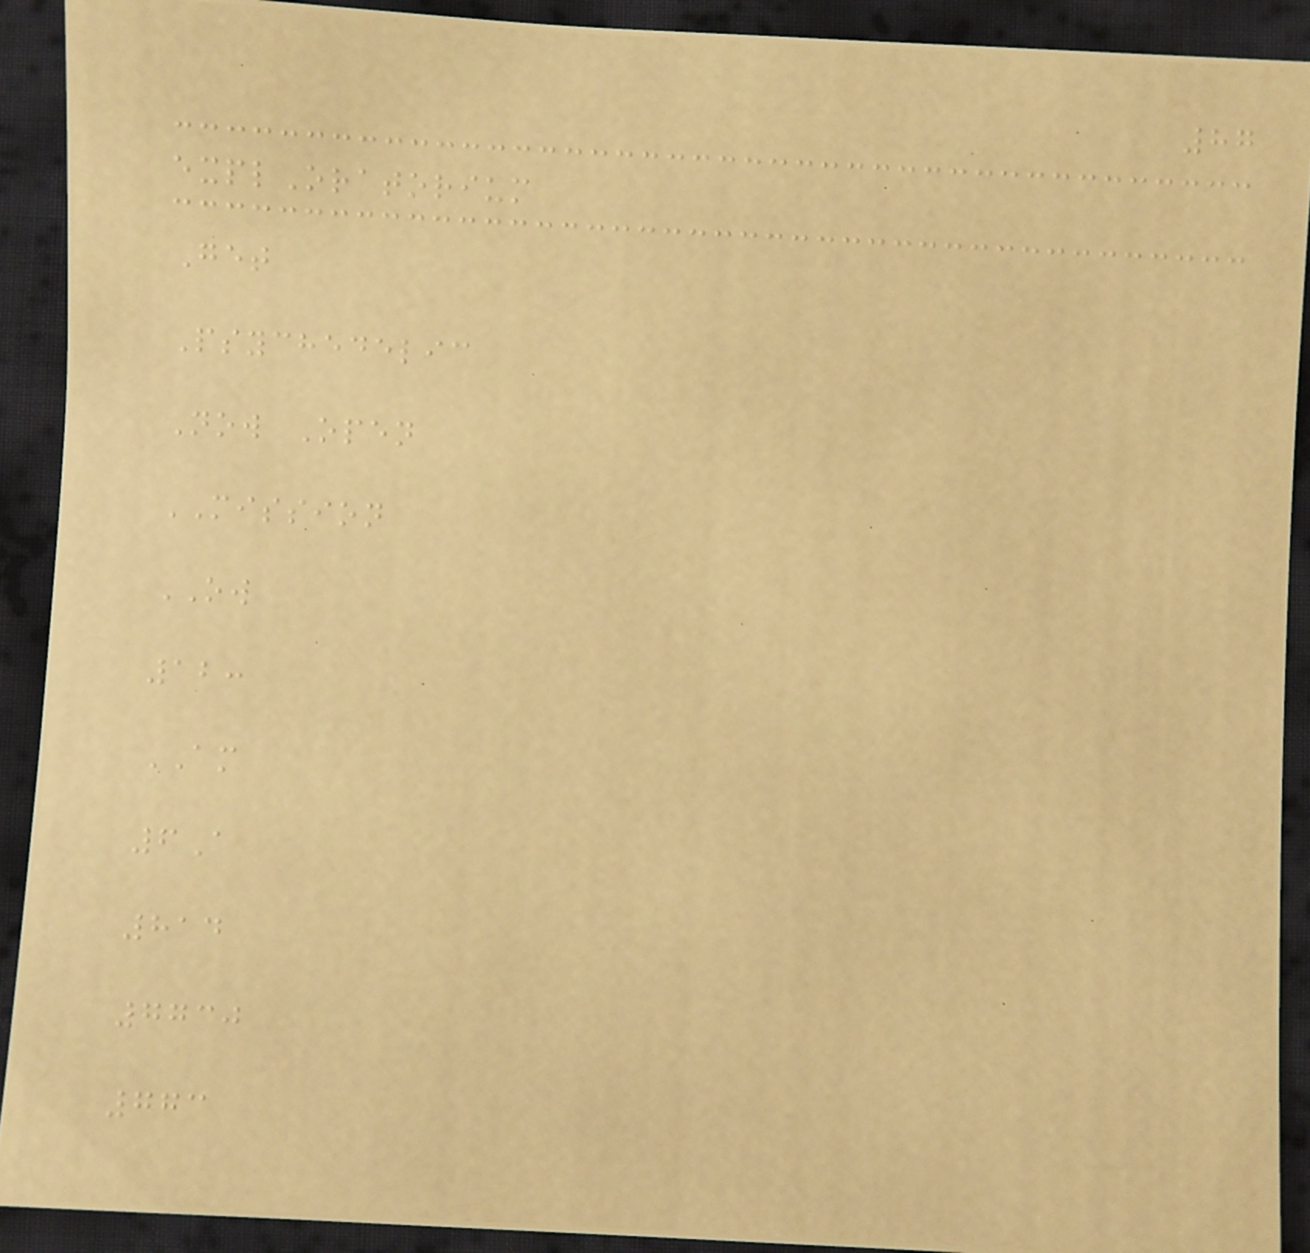87
explOratorium
Get
Psychedelic
Now Open
MISSION
OW
12:
AM
6A
814
7730
773
